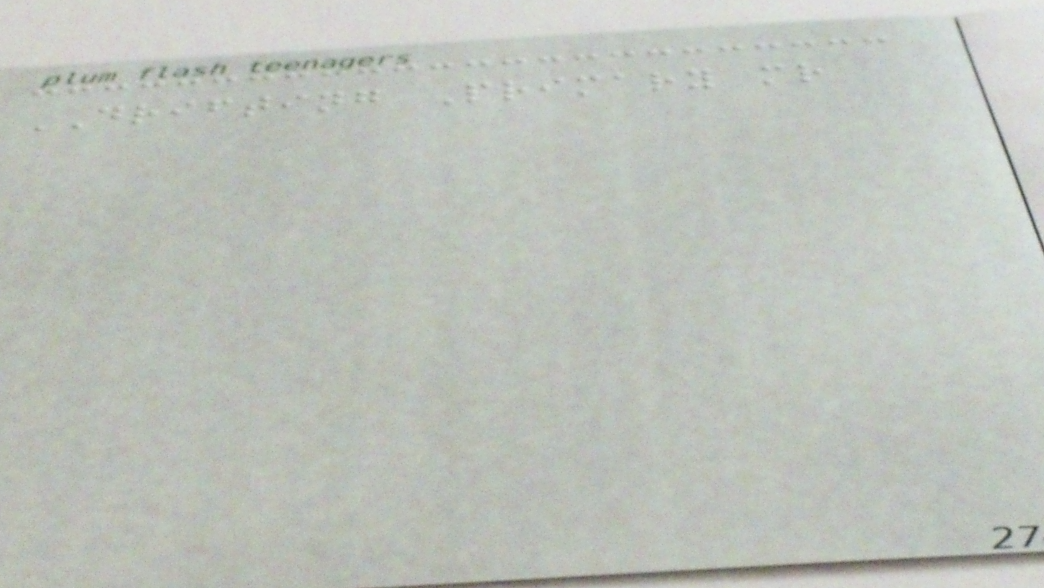DRIFTING Primary mr
